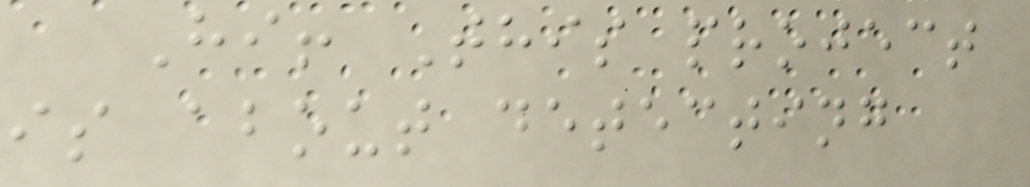Hi! This project
is about detecting
